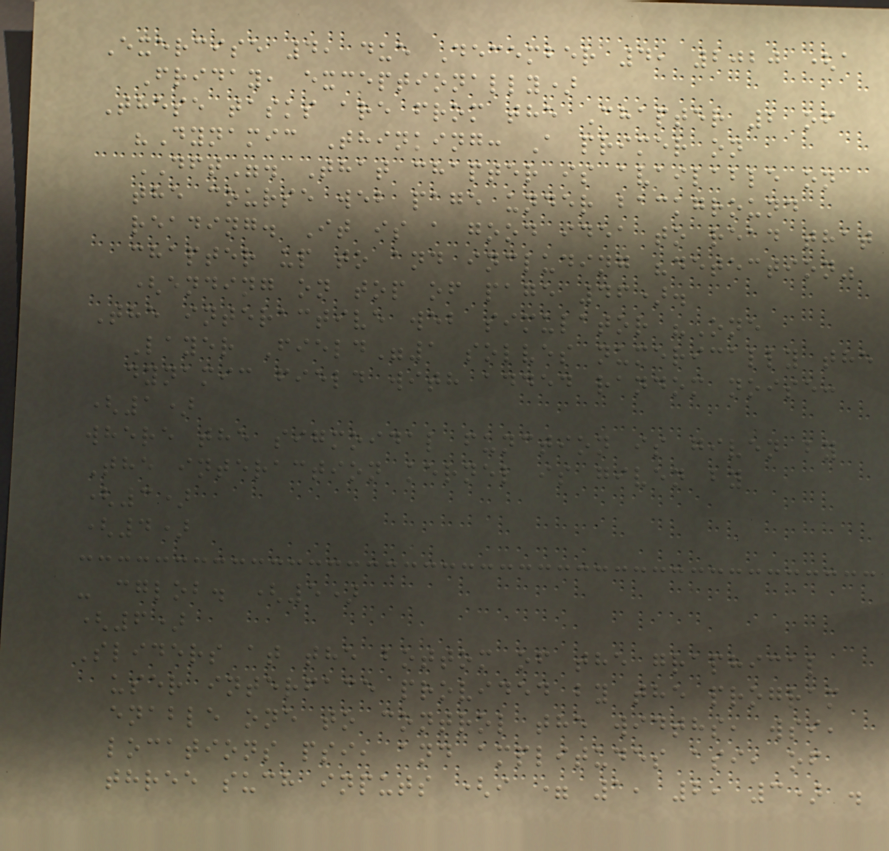Exercise 4, due December 4, 2020 (a
Friday, exceptionally)
These tasks are from the Chapter 2 of
"Dynamic Thinking: A primer on
DFT". That chapter is available on
the course web page under background
reading. It is a good idea to read that
chapter up to and including "detection"
(ending on top of page 46).
The interactive web simulator "One
Layer Field"1 solves numerically the
dynamic field with added random noise:
(1)
where the sigmoidal function is given by
The interaction kernel is given by
(3)
(4)
- cglob. (5)
(6)
Sliders at the bottom of the graphical
user interface provided by the program
enable one to control the widths, wsi,
locations psi, and amplitudes asi, of
three such inputs (i = 1, 2, 3) .
